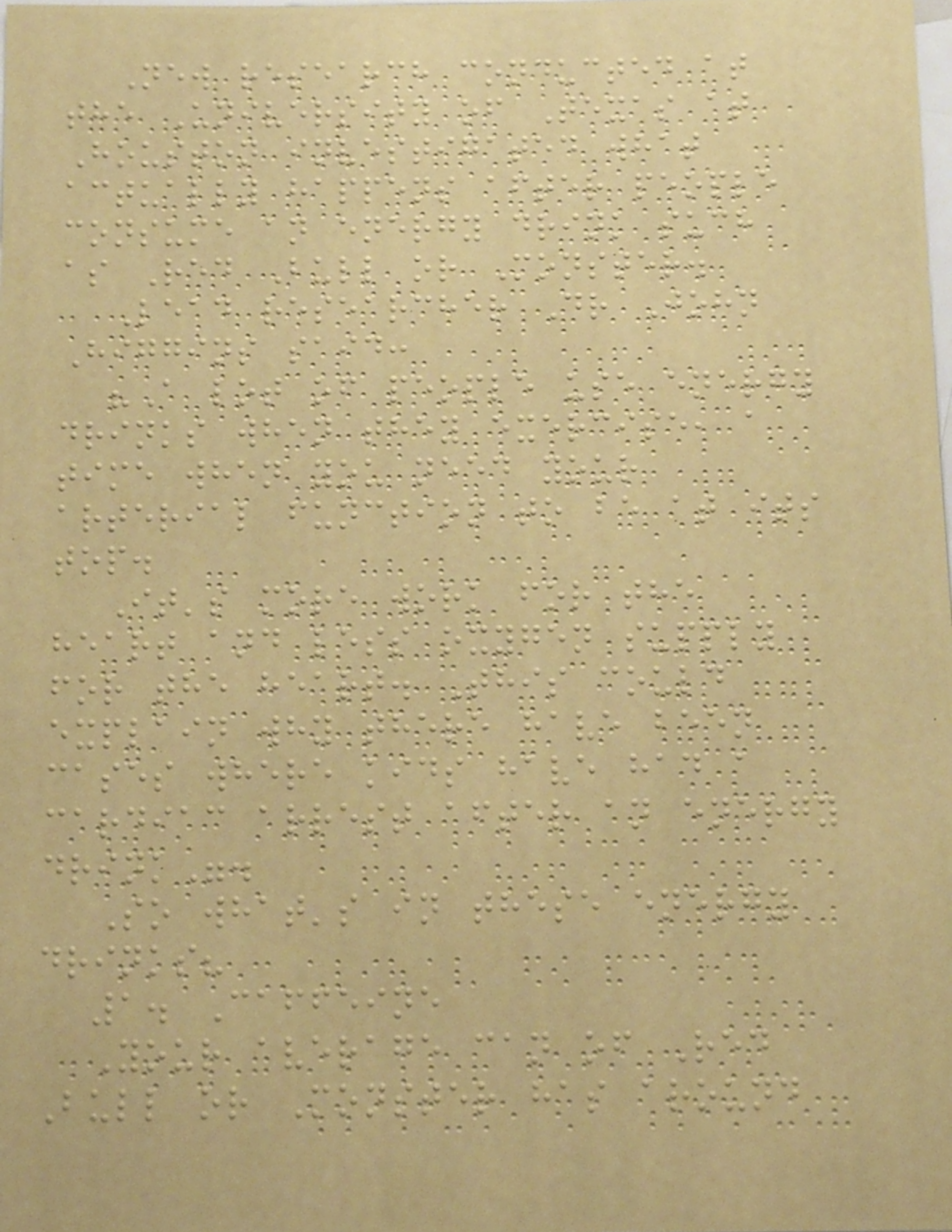New research conducted at
the University of Texas at
Houston investigated what
actually happens after people
consume an energy drink such
as Red Bull or Monster.
Lead researcher Dr John
Higgins said:
"A lot of people use energy
drinks when they exercise, a
time when you need your
arterial function to be at its
top.
It's more work for the
heart and less oxygen supply
for the heart. This could
explain why there have been
cases where kids have had a
cardiac arrest after an energy
drink".
So what's in these energy
drinks?
1. Caffeine
Your average can of Red
Bull or Monster has around
